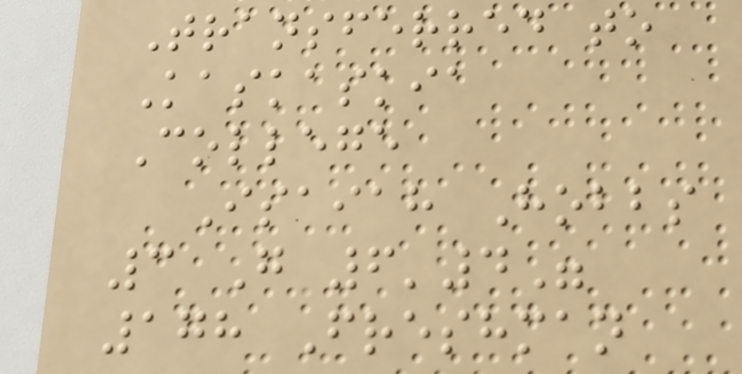Transferred to
Kaskaskia
College
Isaiah Hobbs
3 G 6'4"
178 Freshman
